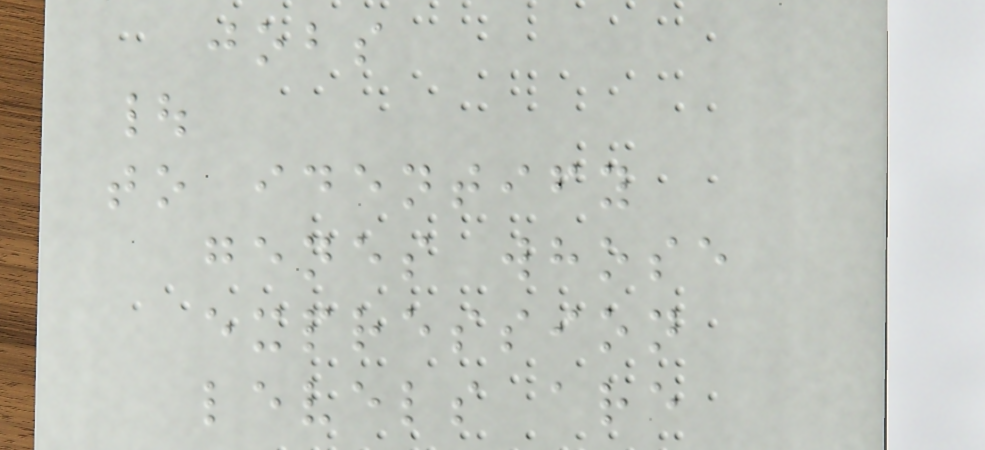jobs
|
to identify
genes whose
expression
levels are
